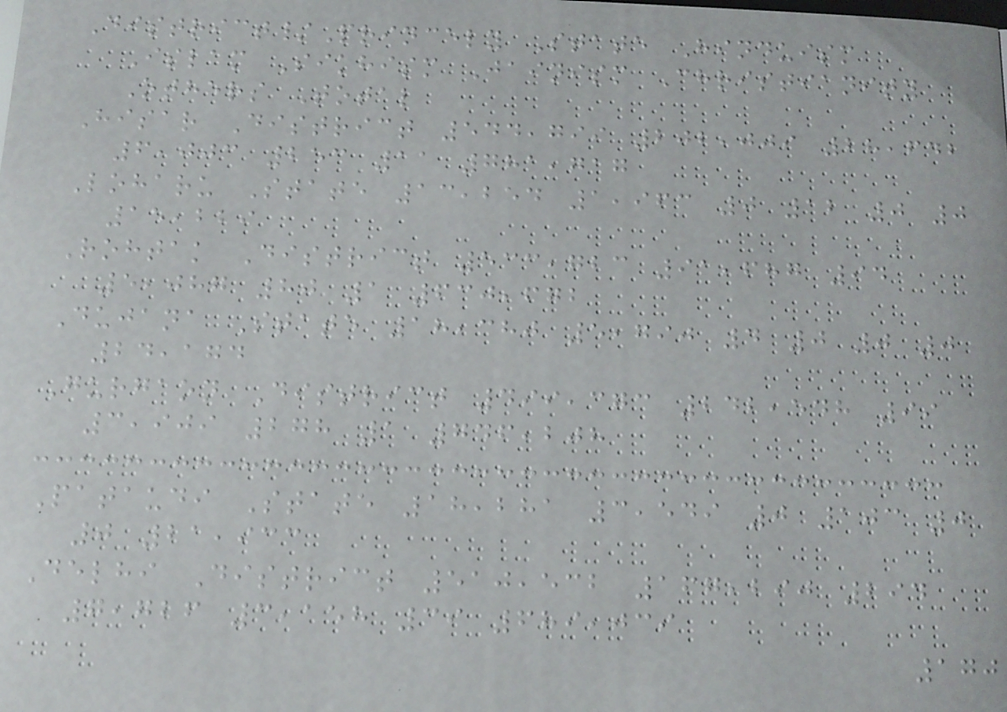District/Princely State Hinduism
Islam Sikhism Jainism Christianity
Others Total
Hisar District 544,799 202,009 28,642
6,003 253 11 781,717
Loharu State 13,254 1,963 0 12 0 0
15,229
Rohtak District 533,723 91,687 94
5,087 80 1 630,672
Dujana State 18,380 5,790 4 0 0 0
24,174
Gurgaon District 499,373 242,548 99
3,909 278 1 746,208
Pataudi State 18,281 3,549 0 103 0
0 21,933
Delhi District 510,532 167,290 294
7,726 3,158 39 689,039
170
